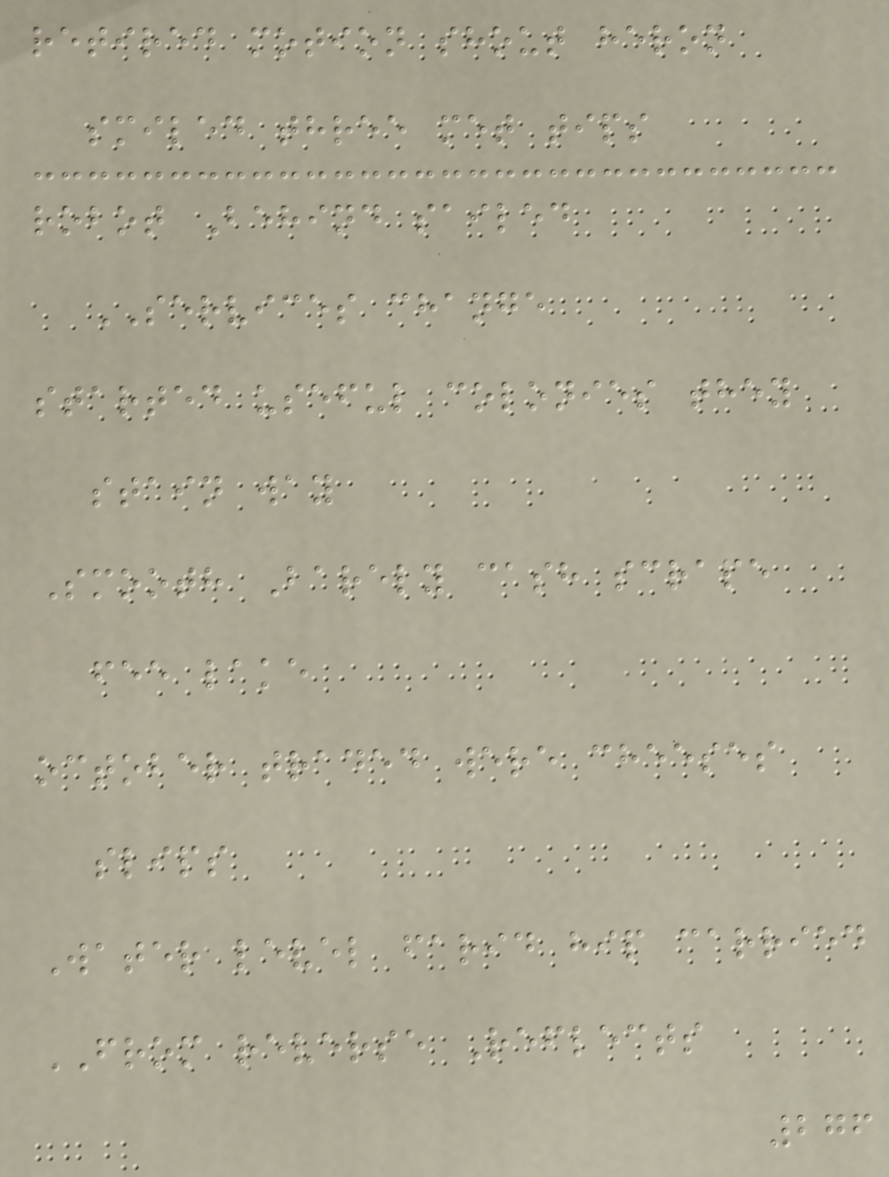retired motion shout heron
smiled three met tips
robot Behind sailed
SERVICES change
started useful colonies they
stain way
Smooth Barely cash scrape
fee lake
october traded were cheeses
slips
Water level farid hip carried
FROM reverse Reflects
276
